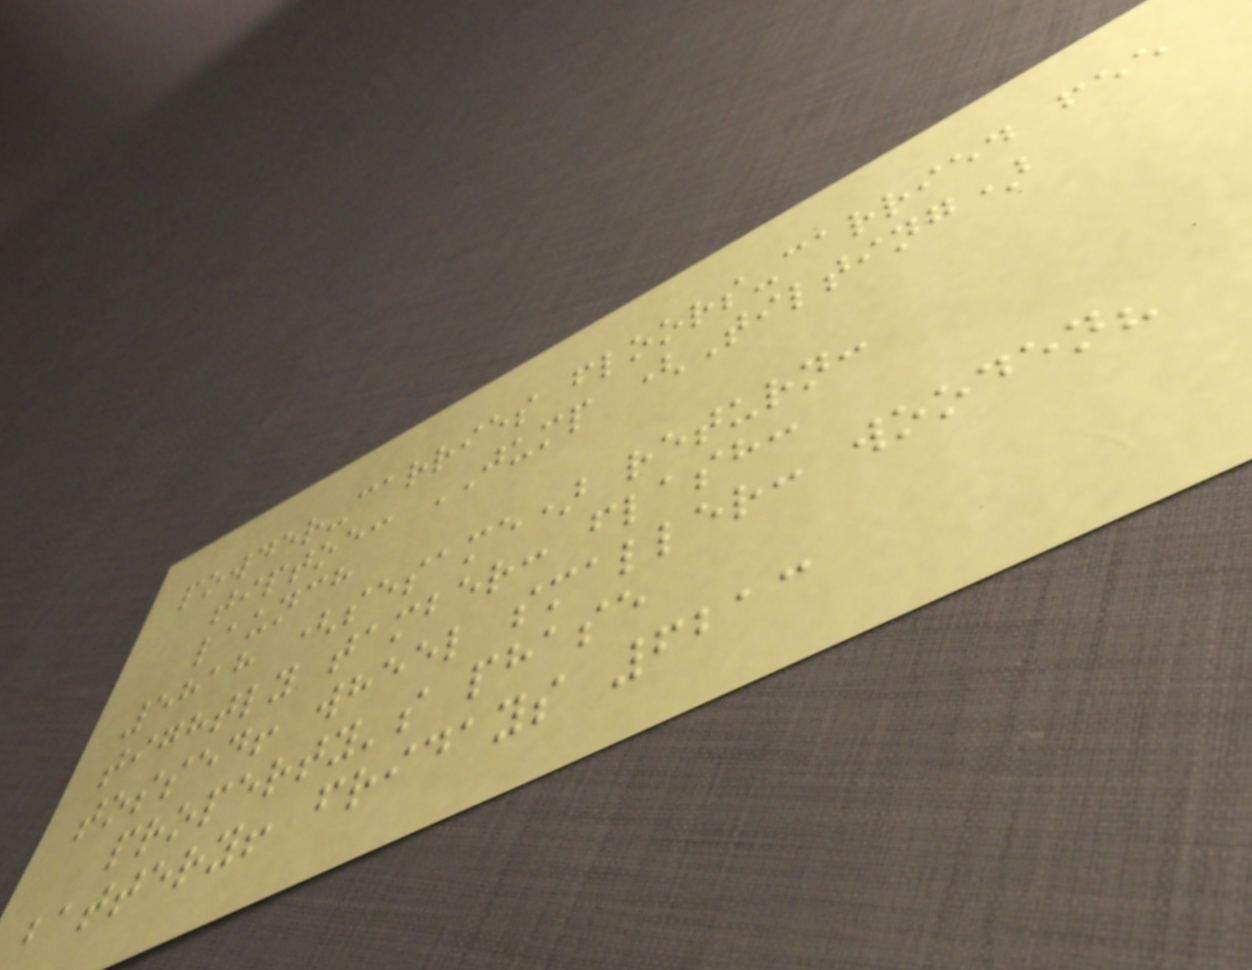powder-carries floors-carried fee
tiptoe: JUMP (Tilting)
launch
5818 (sesame) return:
tightly tamber: flash:
tossed! wheel smaller: wooden?
property's phase
battery! fridays 6213
